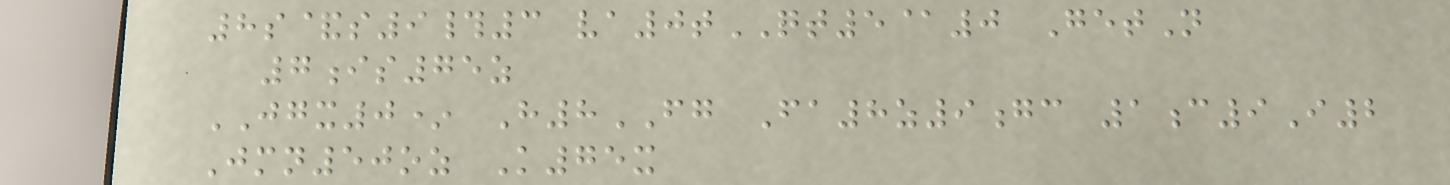8s&s9#3 va0tQT5@0 GetN
7is75z
JGX0* H8FG Fa8z9gc 1c9I2
Jmn50oz K75x
